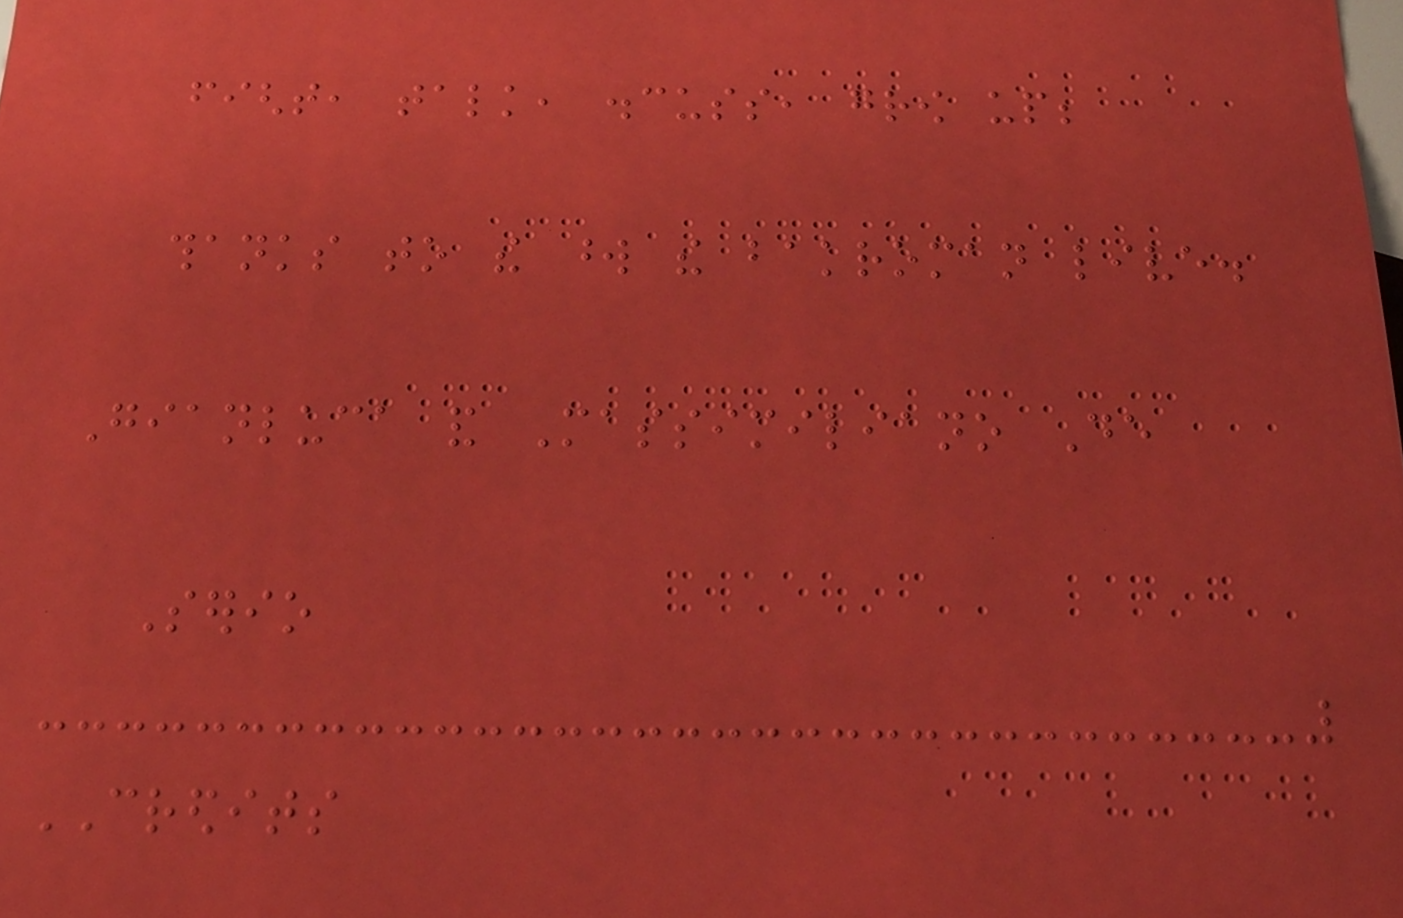fight, talk, discuss, grow up;
thanks to the word the bakroman live.
Gianluca and Massimiliano De
Serio
CREDITS
